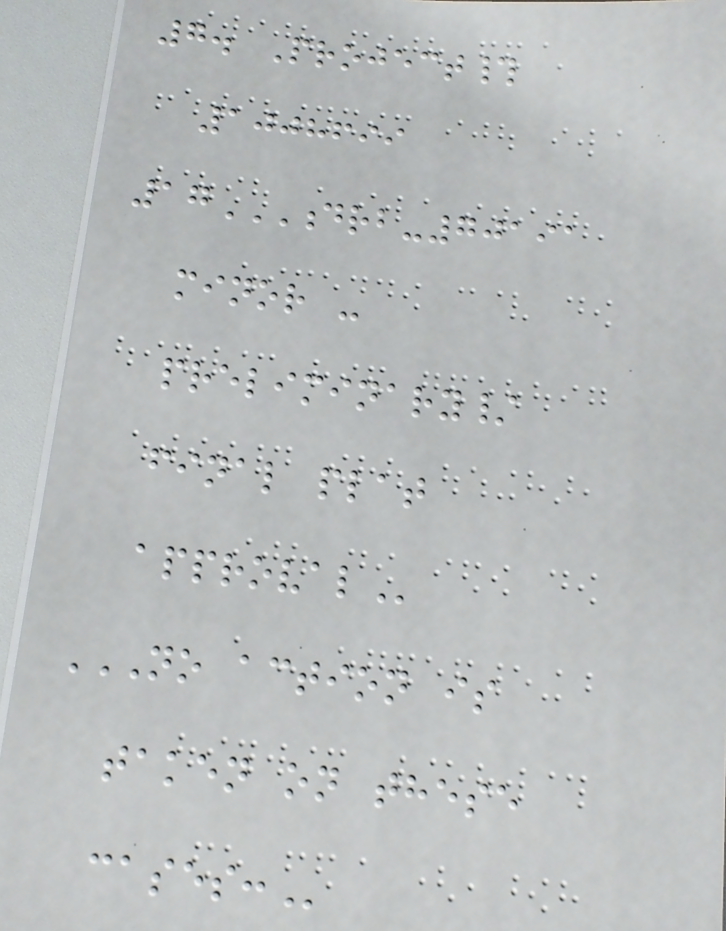7. Project#
1008699
17DRB-70191
MINOR -
PRELIMINARY/
FINAL PLAT
APPROVAL
NO ACTION IS
TAKEN ON THESE
CASES:
